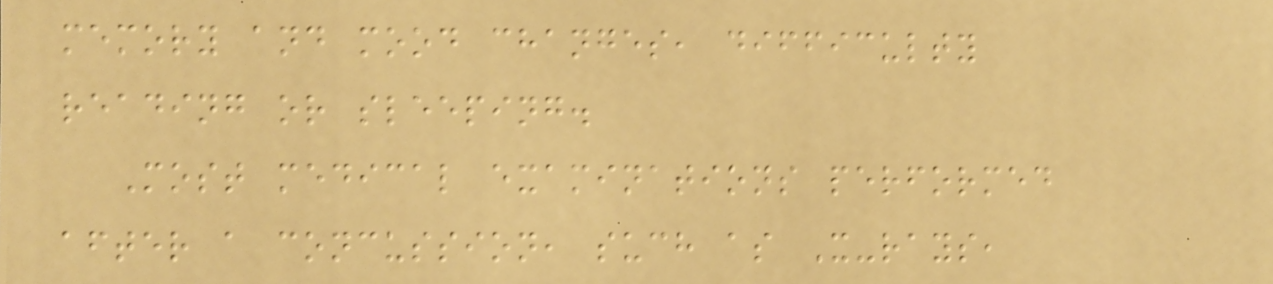memory and mood changes, difficulty
reading or sleeping.
Most medical examinations performed
after a concussion, such as X-rays,
